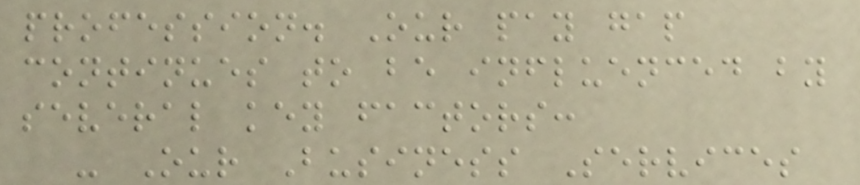profession. Our pay gap
continues to be influenced by
several key factors:
- Our Business Services
